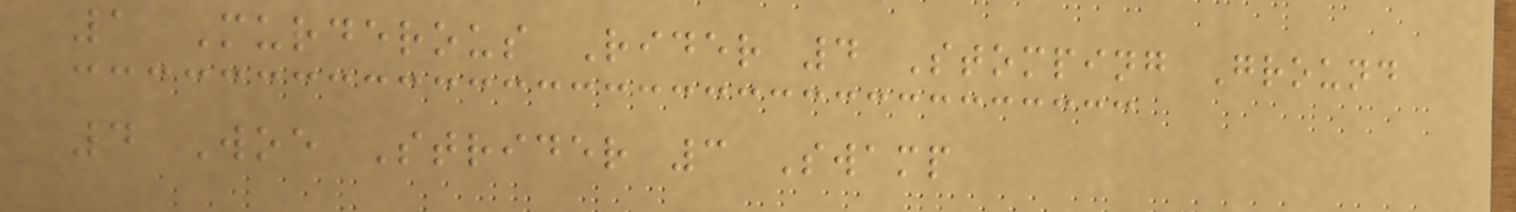1 Murderous Rider 4 Stomping Ground
4 Woe Strider 3 Swamp
